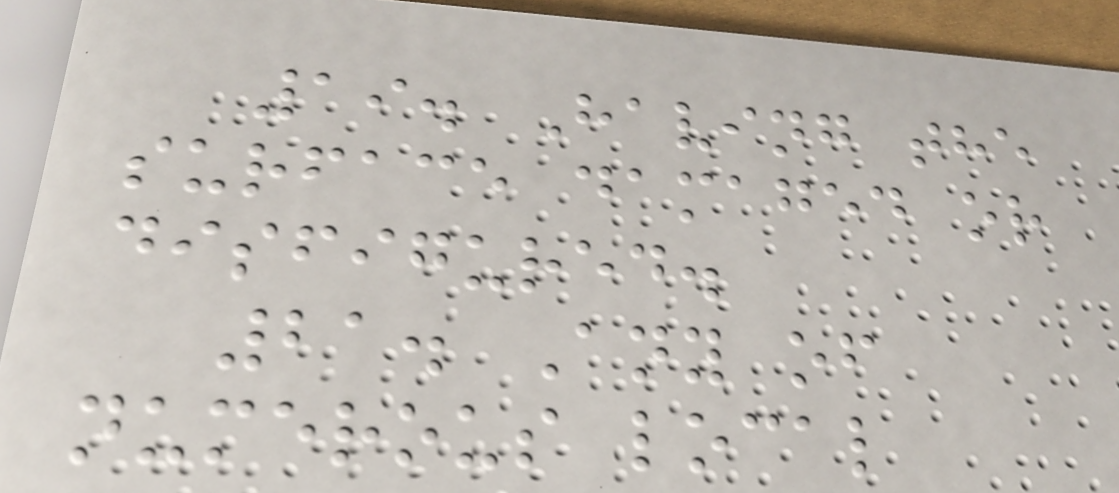19. Having the
surface damaged or
disfigured.
21. Any of
numerous local
